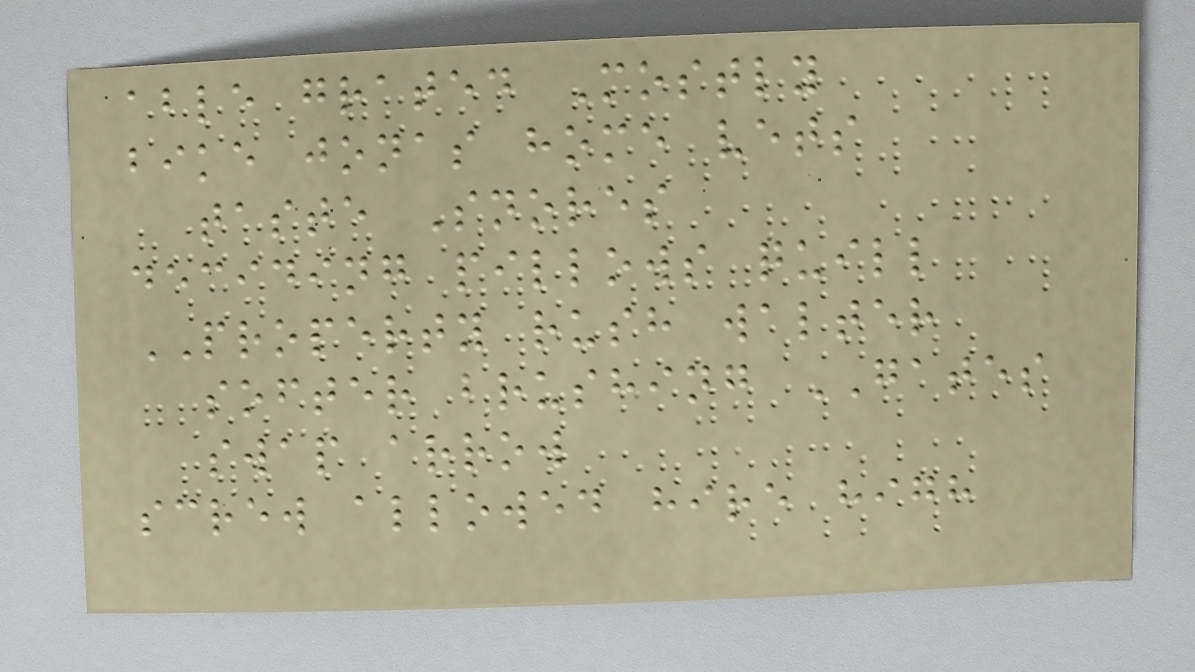able grated Mostly
bike jonas home vets
taste Snores
deciding pillows quill
PROPERTY rush walter
softer brushing GATES
swap arrow
screw allowed hire high
